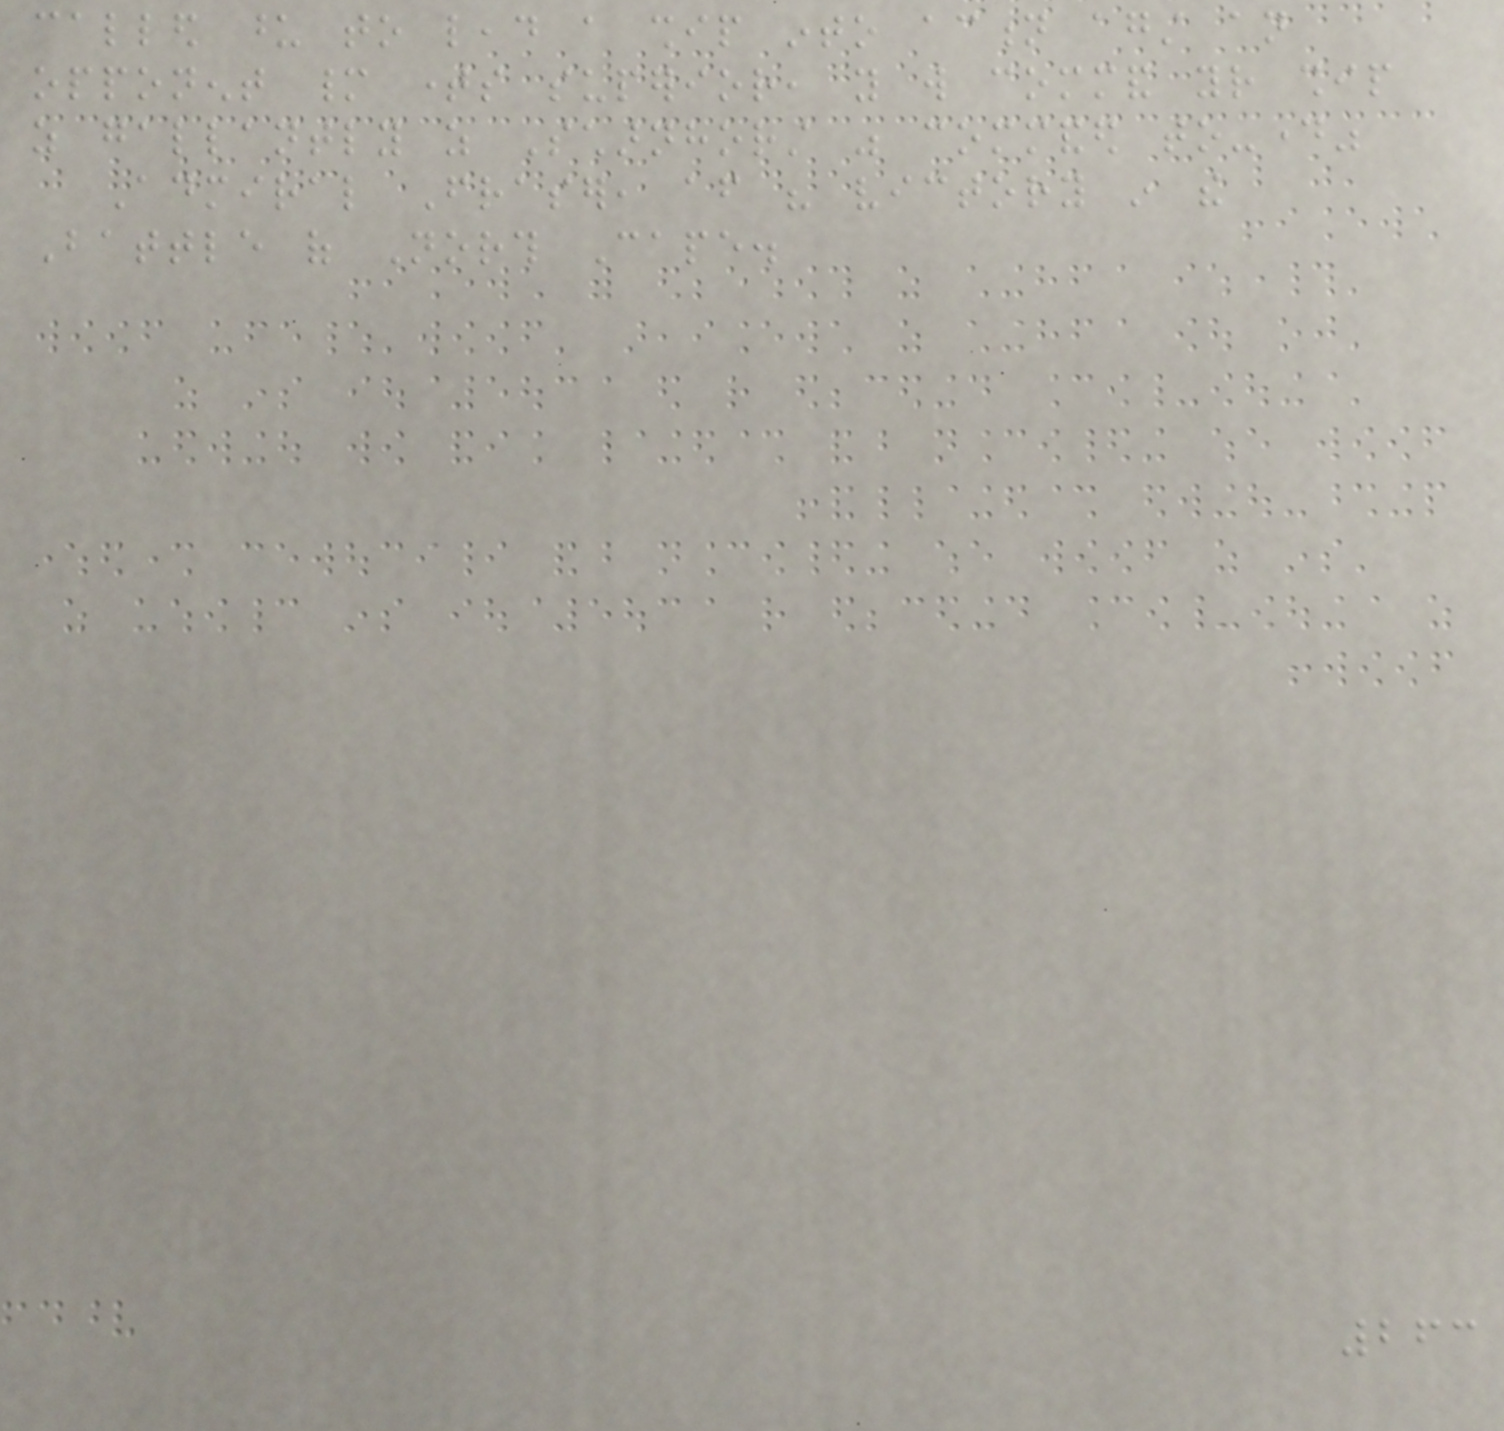called upon to lead a ship into action against an
opponent many times superior, you will command your ship
as gallantly as Scharnhorst was commanded to-day"
Admiral Fraser, after his victory in the
Battle of North Cape.
263
